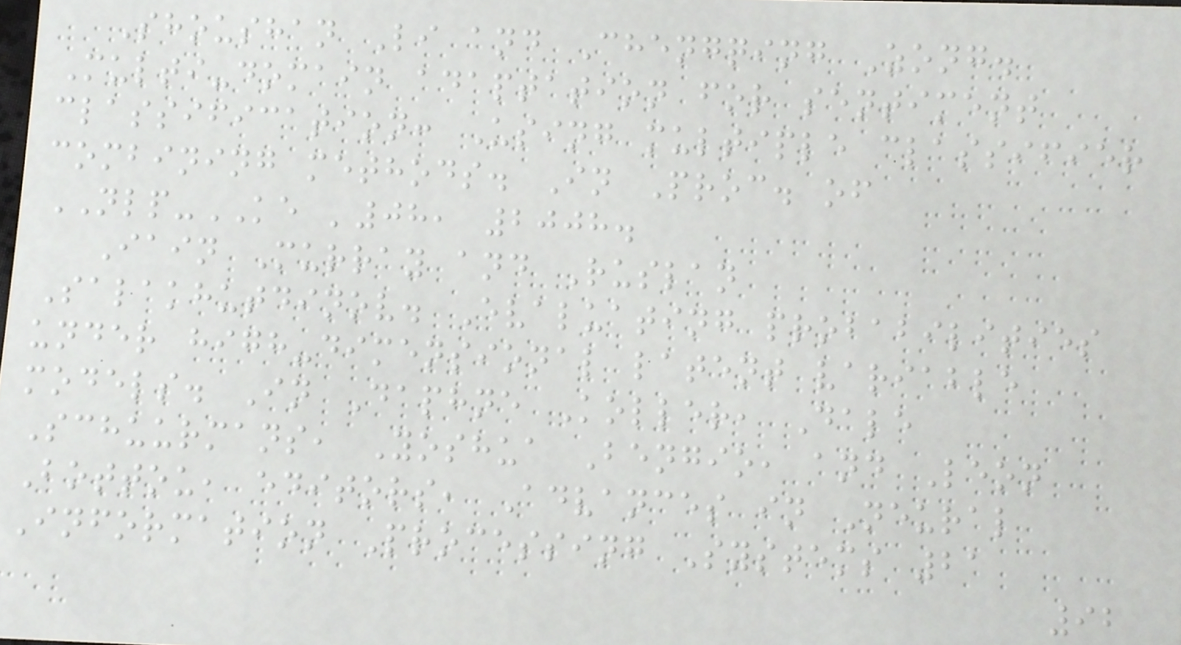Shoushan Li and Chengqing Zong.
Multi-domain adaptation for sentiment
classification: Using multiple classifier
combining methods. In Proc. of
NLP-KE '08, 2008.
Iain Murray and Ruslan
Salakhutdinov. Evaluating probabilities
under high-dimensional latent variable
models. In Daphne Koller, Dale
Schuurmans, Yoshua Bengio, and Leon
Bottou, editors, Advances in Neural
Information Processing Systems 21
92
